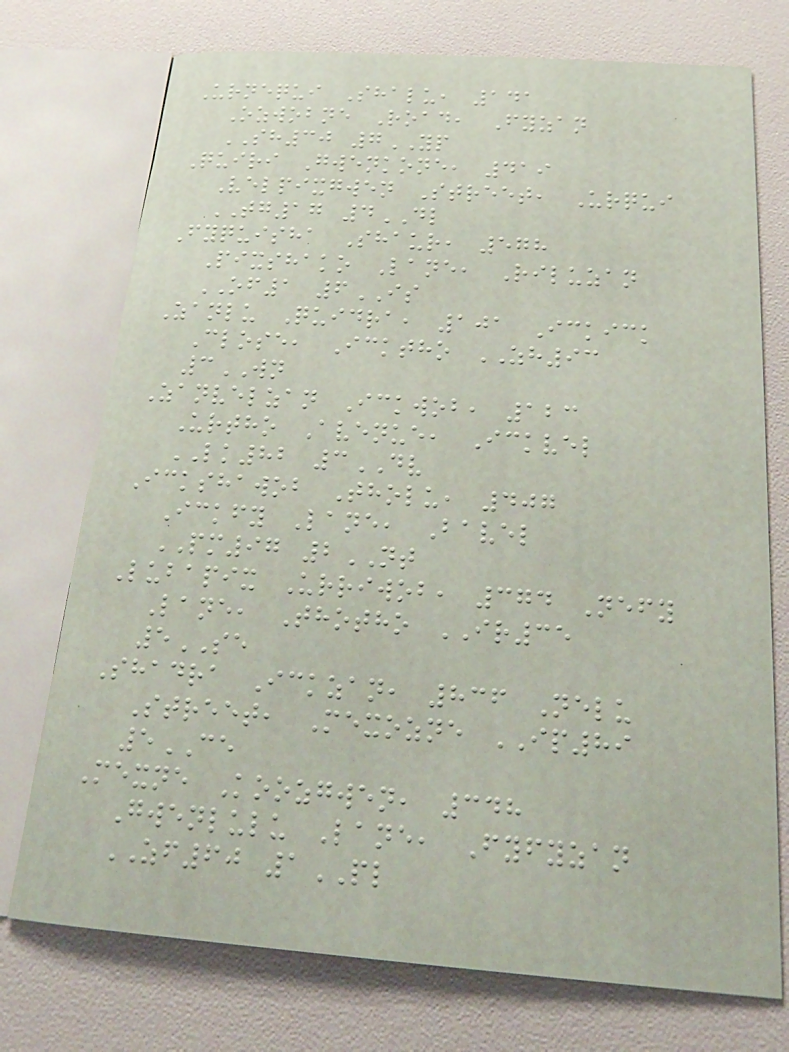Urnequi Shalu, 141
Ozwobne Road, Fyzan
SH30 7YP
Quiri Gwenkone, 419
Velpixgwen Street, Urqui
TG17 4DL
Fyquisha Shaur, 578
Pixshako Lane, Riluzan
OF1 6IS
Zanlu Quidra, 101 Ickick
Close, Icktho ZH93
3WN
Zanvelzan Ickwob, 123
Urtho Avenue, Ickvel
LK82 3DV
Ickshawob Tholu, 407
Ickfy Lane, Bavel
PM97 2NT
Lubapix Urriwob, 374 Nefy
Lane, Thotho IR35
5SE
Shadra Ickzan, 836 Nelu
Street, Mexozne IP89
5CE
Mexne Koozgwen, 348
Gwenlulu Lane, Fyfyzan
ZF60 1PL
